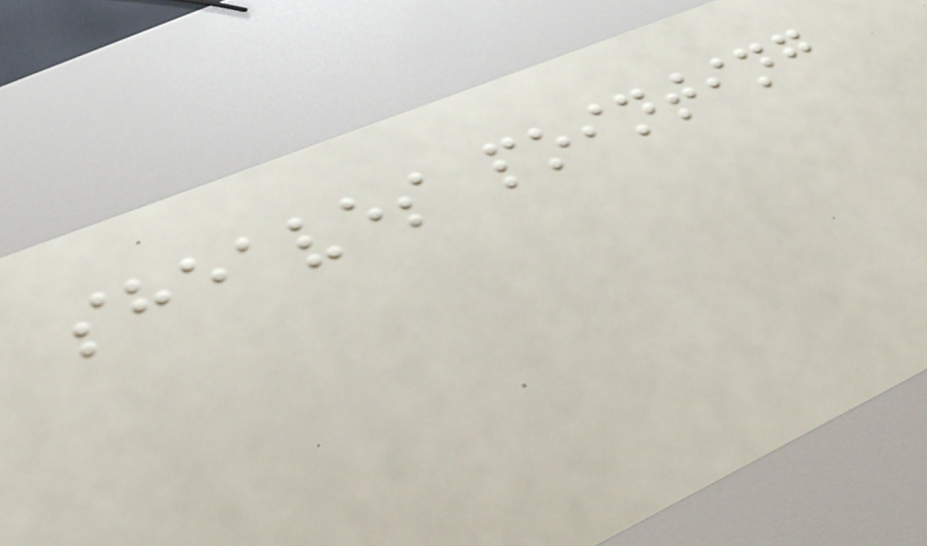sheaves pointing
